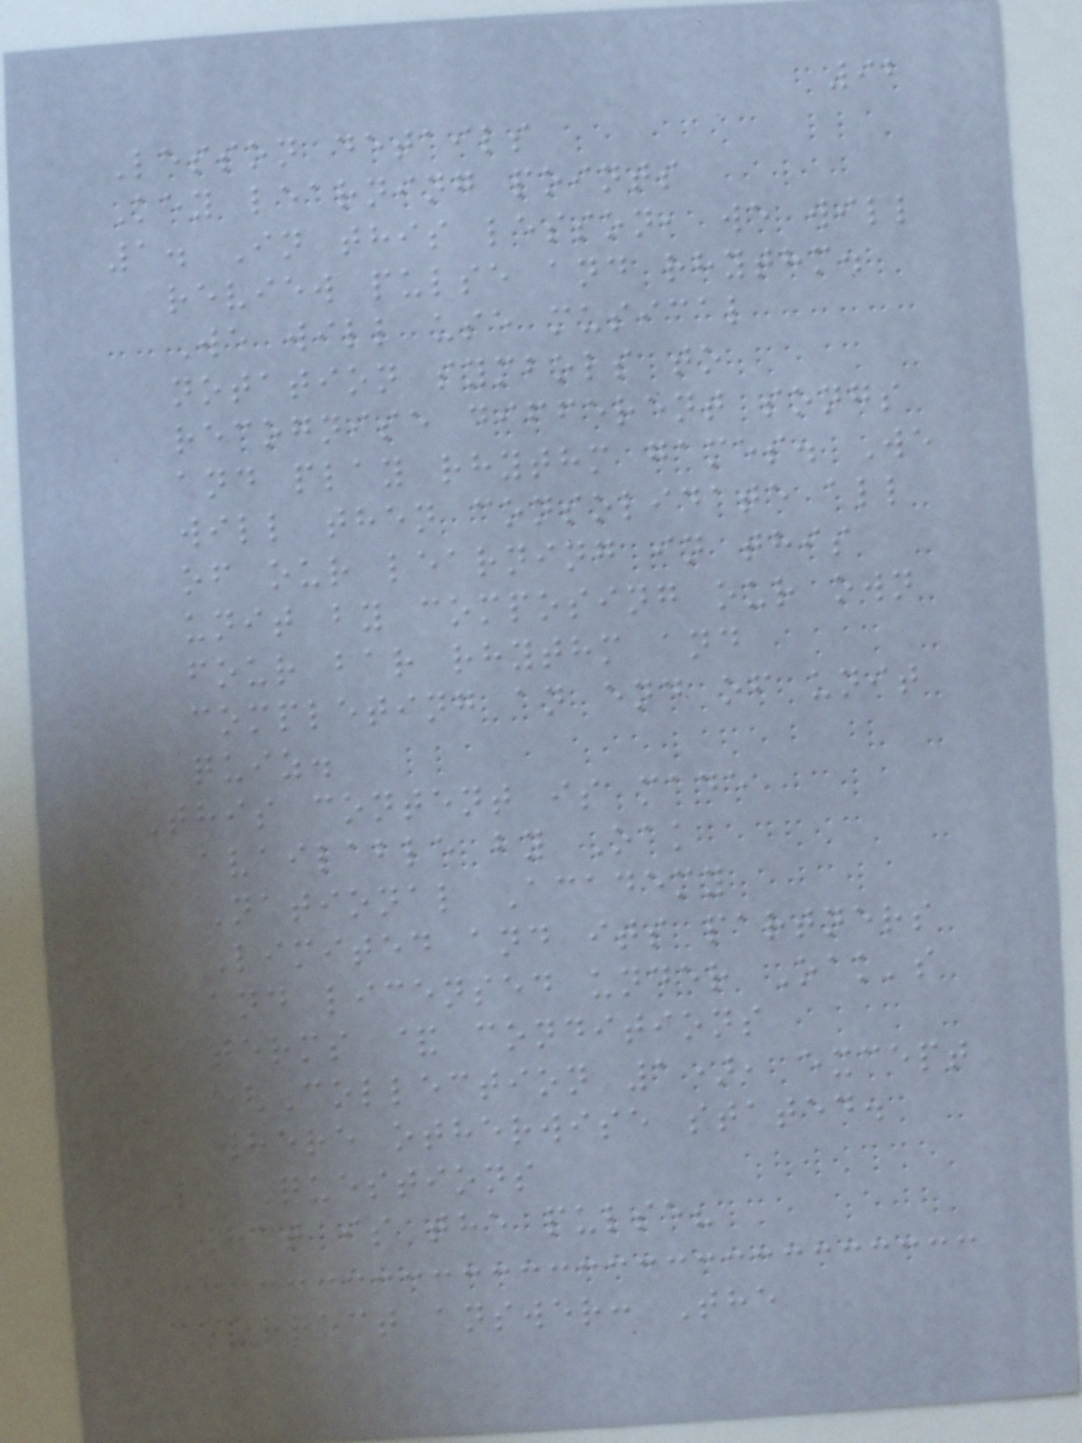92
Lesson details
Key learning points
1. In this lesson, we will
review pulse and rhythm.
We will use musical
notation symbols to
recognise different songs
and play rhythm games. We
will then consolidate all
of our learning in this
unit by composing our own
four bar rhythm and
completing an end of unit
quiz.
This content is made
available by Oak
National Academy
Limited and its partners
and licensed under Oak's
terms & conditions
(Collection 1), except
where otherwise stated.
5 Questions
What is the pulse?
Correct answer: The
